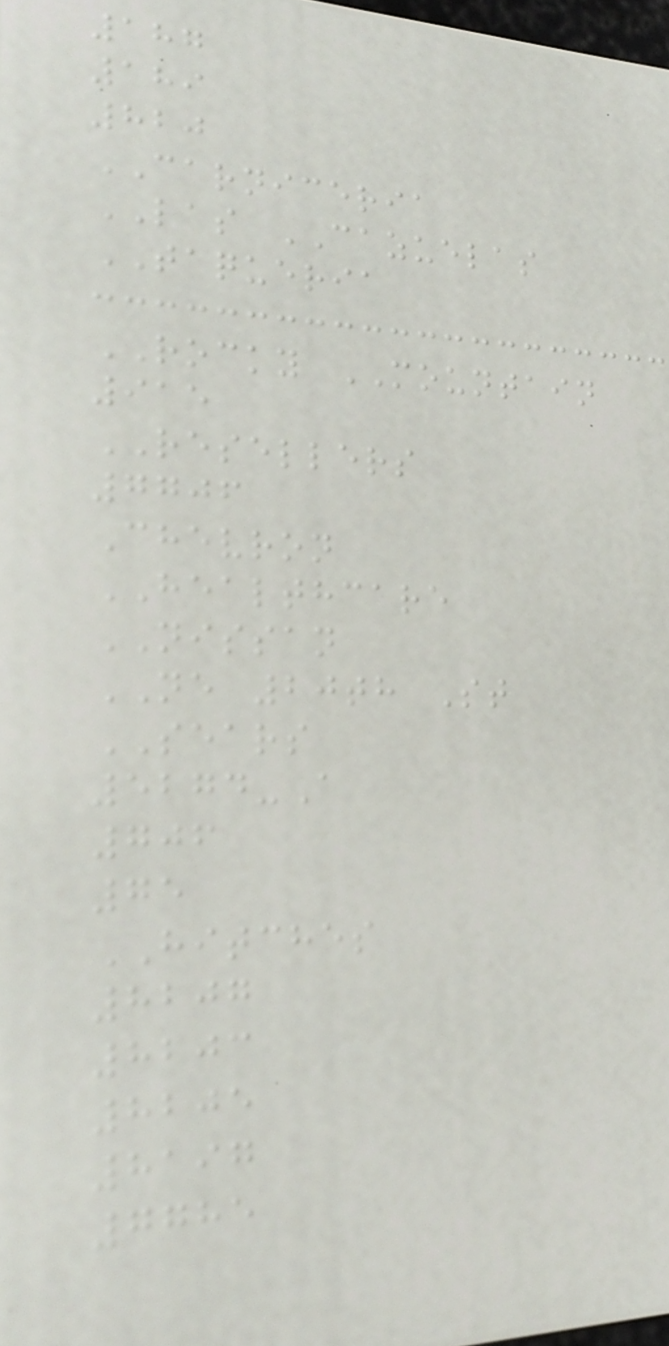187
189
820
CARNICERIA
LAS CAZUELAS
TAQUERIA
ROCKY MOUNTAIN
915
RESELLERS
7706
Chevron
HEALTHCARE
NISSAN
NE 20th St
SEARS
5274-A
706
75
HITCHES
8207
8203
8205
8197
7785
